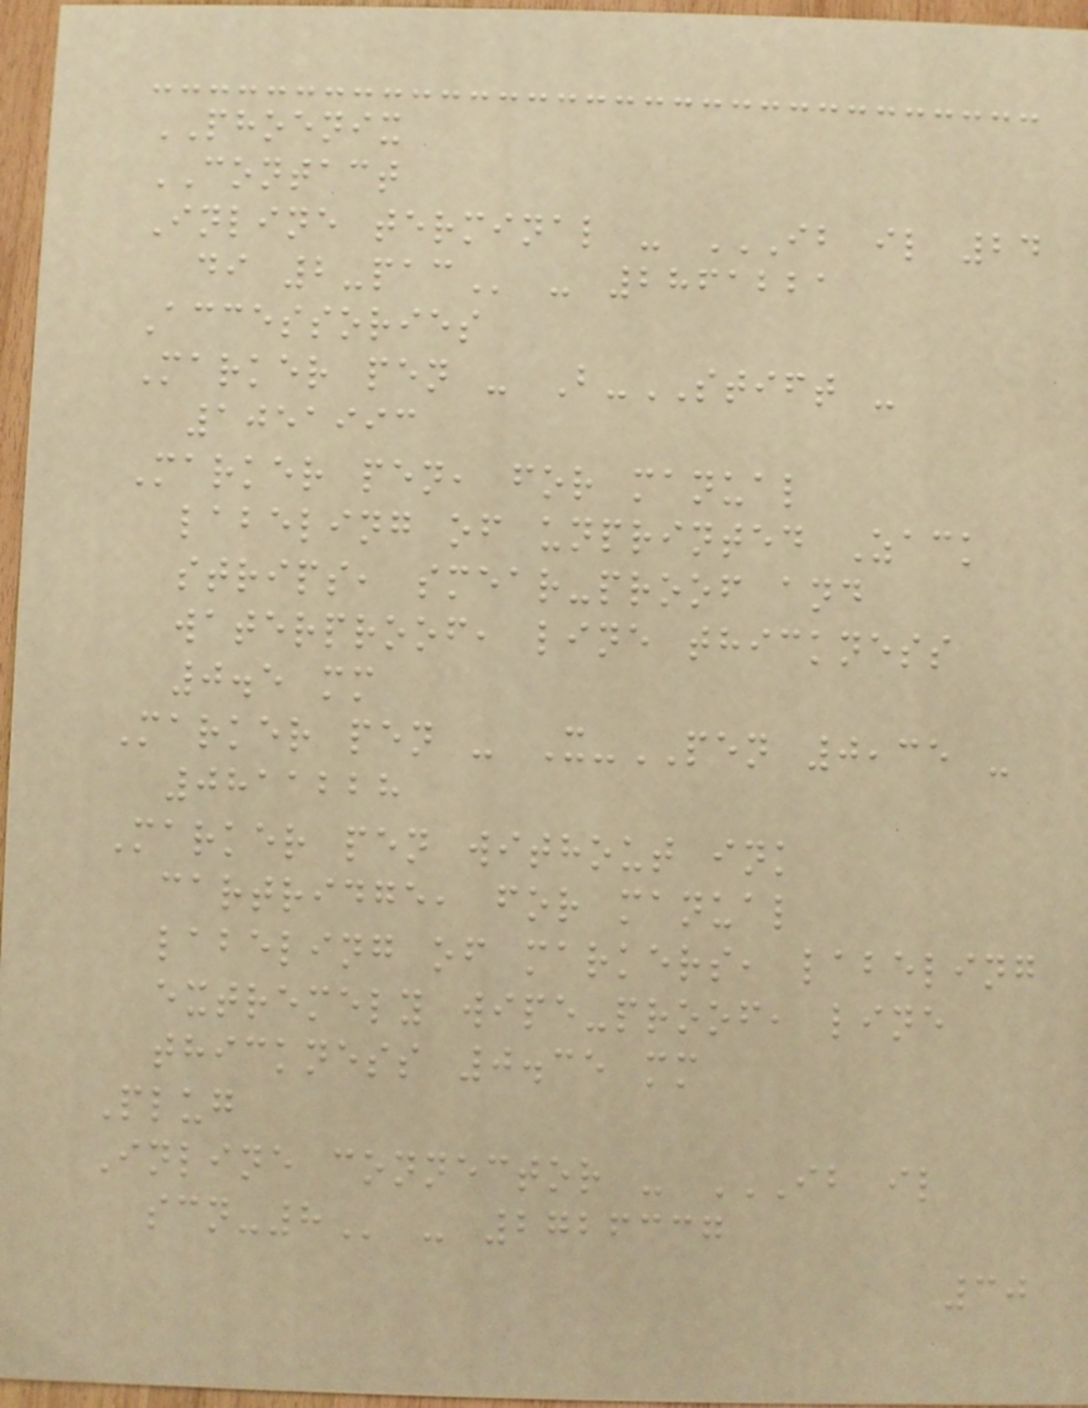PHOENIX
CONTACT
Inline terminal - IB IL 24
DI 2-PAC - 2861221
Accessories
Marker pen - B-STIFT -
1051993
Marker pen, for manual
labeling of unprinted Zack
strips, smear-proof and
waterproof, line thickness
0.5 mm
Marker pen - X-PEN 0,35 -
0811228
Marker pen without ink
cartridge, for manual
labeling of markers, labeling
extremely wipe-proof, line
thickness 0.35 mm
Plug
Inline connector - IB IL
SCN-8 - 2726337
30
